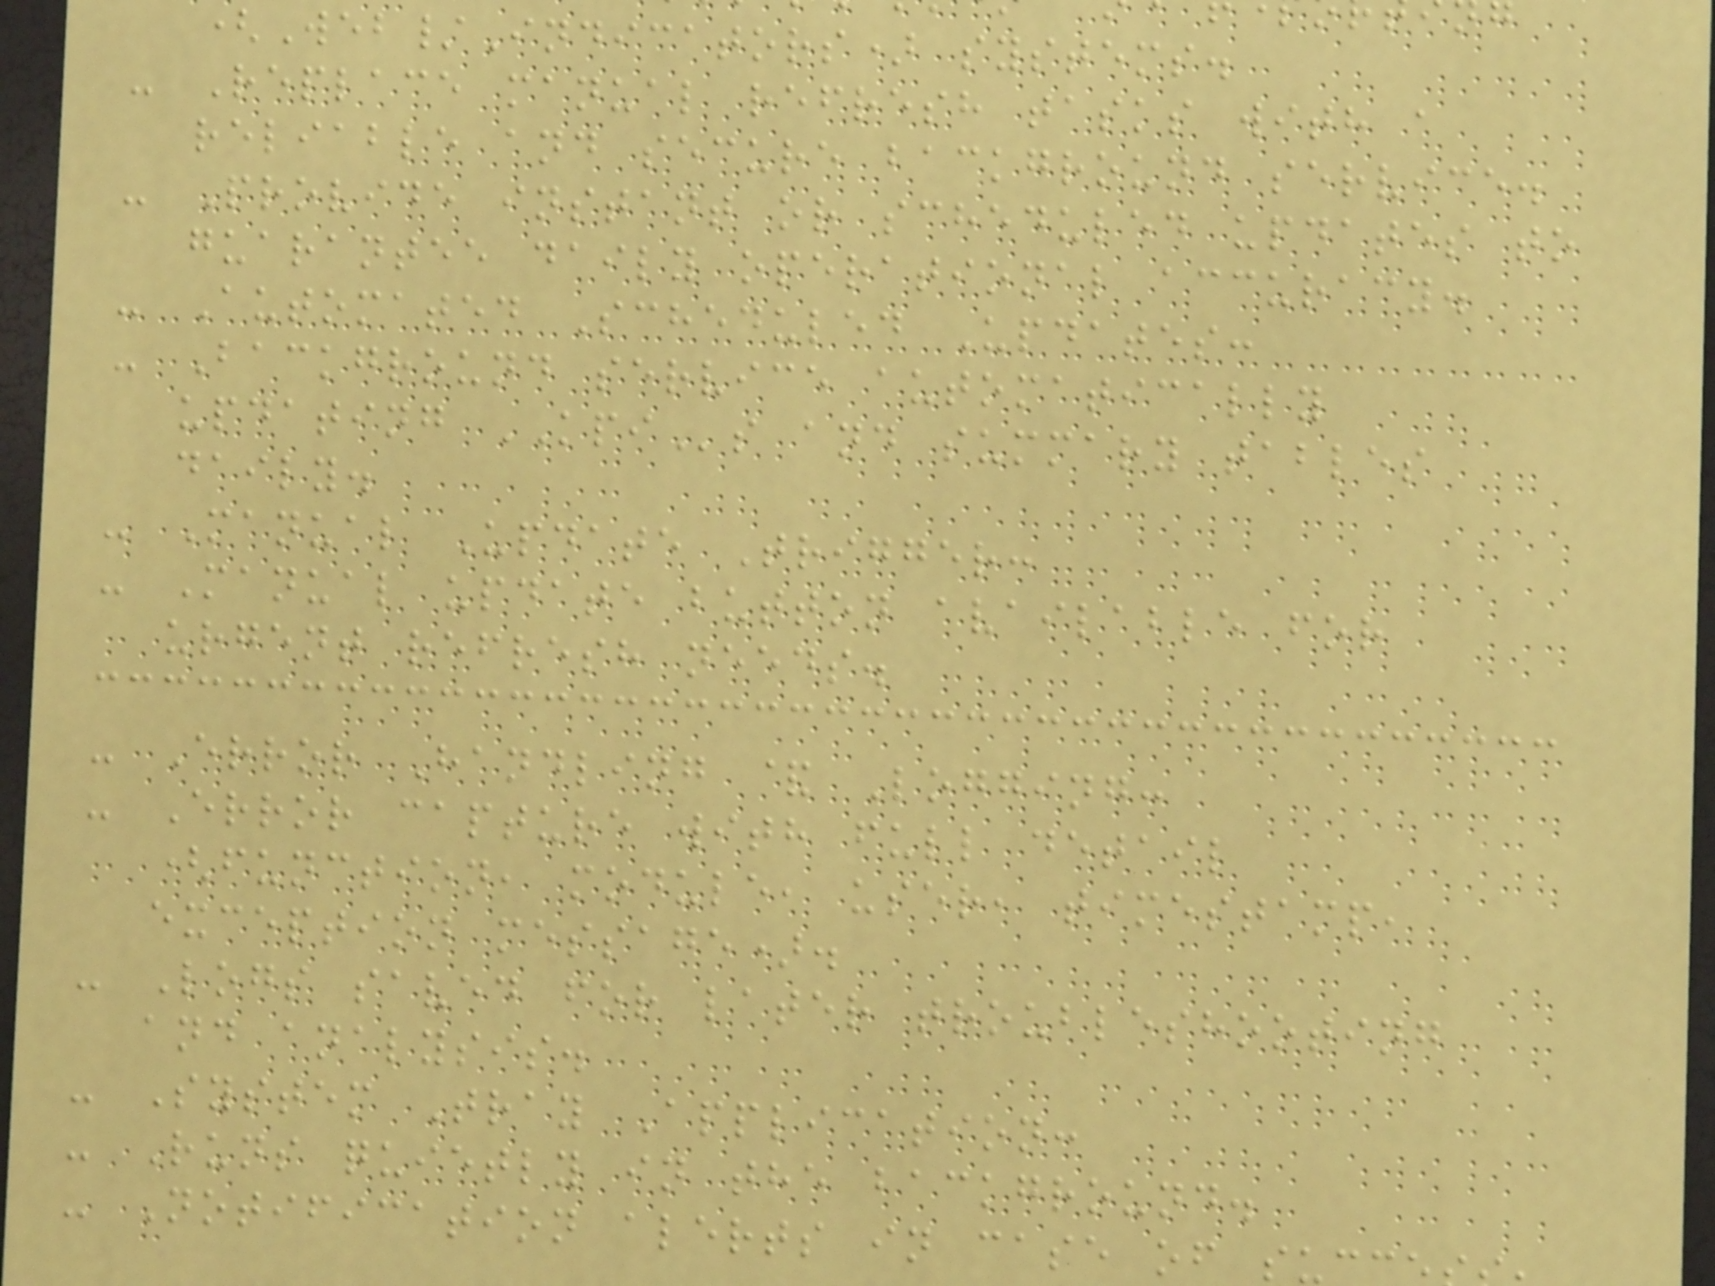(Web/Indicators) systems.
- Replace manual refresh tasks with a
reliable and secure background service.
- Provide instant or scheduled updates to
guarantee daily operational accuracy.
- Automated Scheduled Updates:
- Background service automatically
updating KPIs and summary tables
daily.
- Manual Update Trigger:
- Manual update button available for
urgent refresh needs.
- Error Handling & Logging:
- Error capture with full detail
(function, module, user, timestamp,
exception message).
- Logs saved for later troubleshooting
and analysis.
- System Tray Application:
- Runs quietly in the background.
- Notification alerts in case of su
